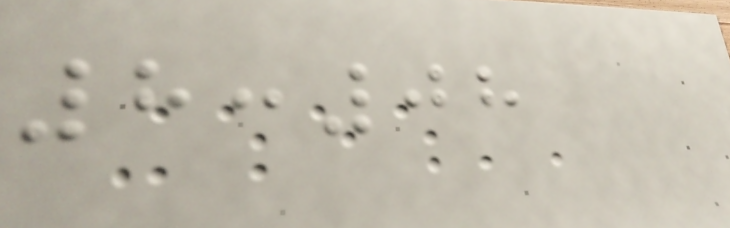8:08
